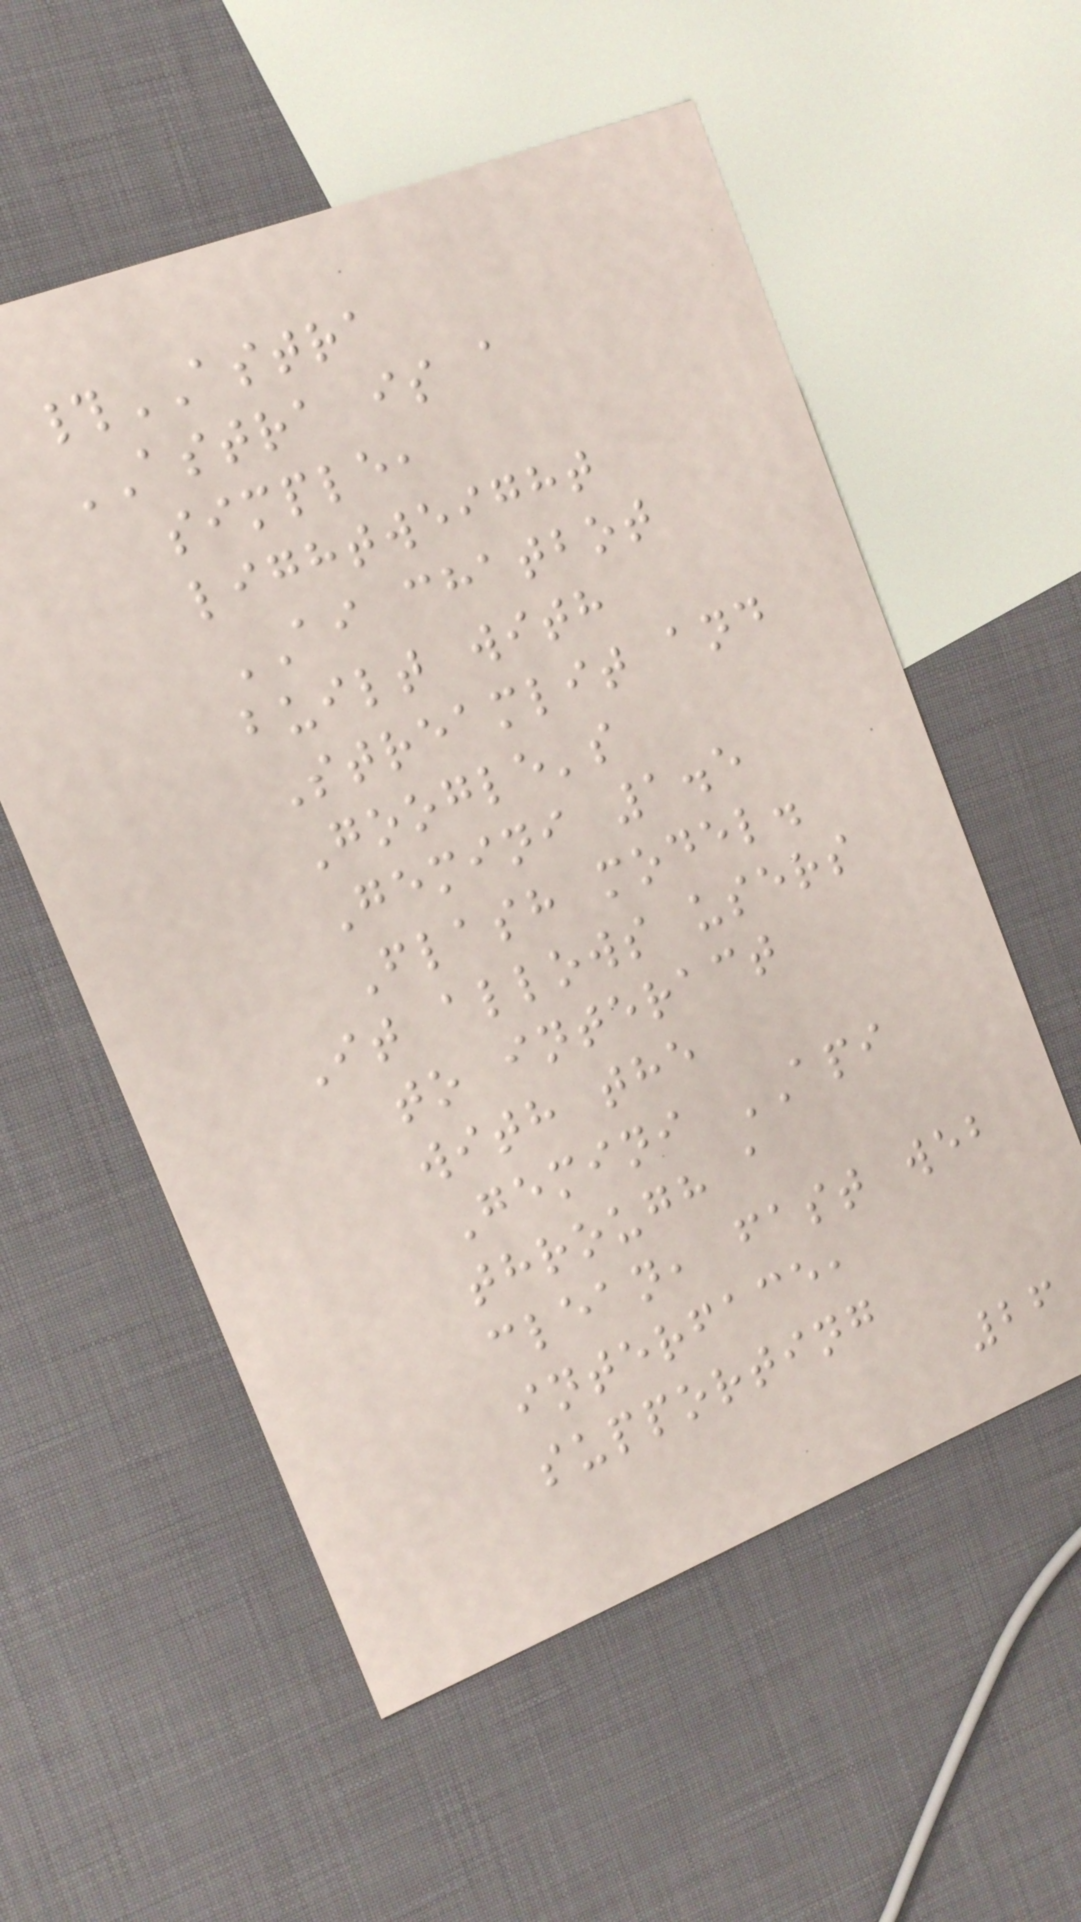#ASTRA
ASTRA is a
simple,
lightweight
AI chatbot
built with
Streamlit and
Google's
Gemini 1.5
Flash model.
It allows users
to interact
with the
Gemini API
through a
clean, fast web
interface,
supporting
26
